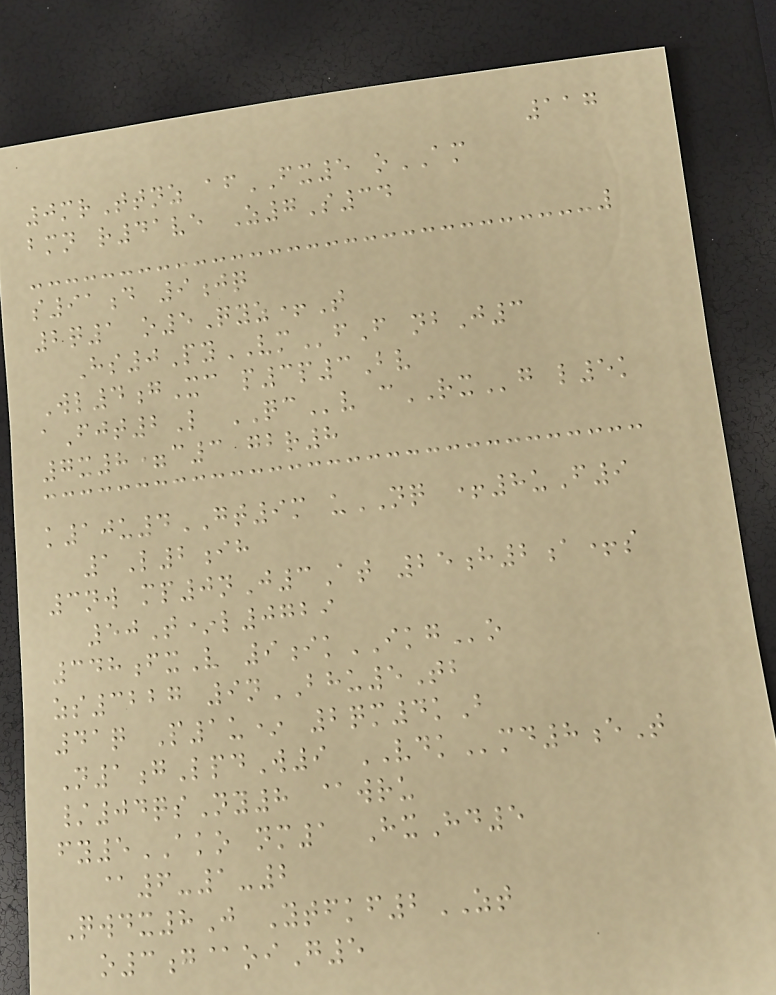117
0mrTtnz afFX5 oAM
bmn r41ve Z7S34
s91d 9jq
2q1 o5Qyz+T
Hs0PyVMfF nbJ3
Wl4gXc p3p3Bv
aFjt2L QCv cRXg l5k
7x8=c3 gbr8
k10u4GT9m uNQ +8uF9
1L2ih
3nw mp0nJ3At 25h2a+s
50T*l0729
348fxV 9ikIKGo
zs3227 9nBHU5Tb
41q P1u* 2qm4kB
N1gLpdW9 VDKmd8eT
/04qsNy8 @wru
fy5AKO nm1 HxHd5
@6-1-2
Qwdx8J Ytfkf2ZT
o3g@oiG5
